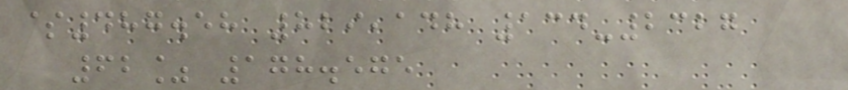$487.58 829,148 134-2327
62% 178.575
